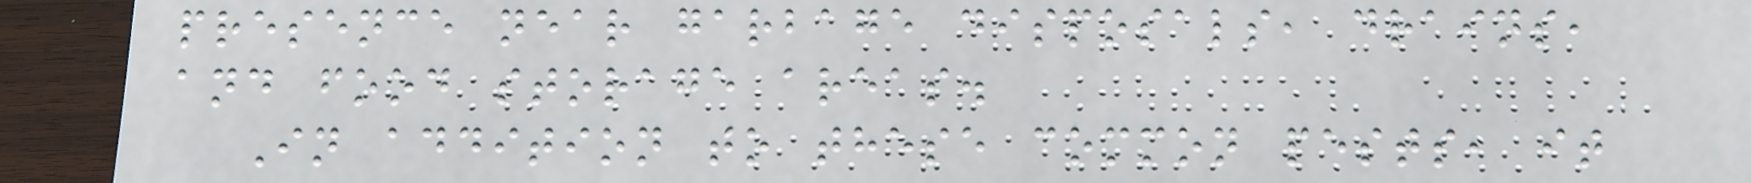presence near garbage disposals, drains,
and food storage areas.
In addition to these common pests, it
